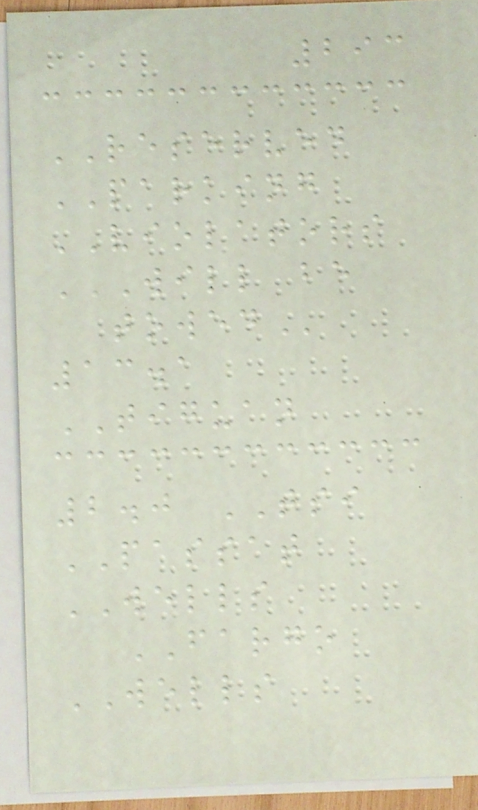293
RESERVED
PARKING
VIOLATORS
WILL BE
TOWED
13.1
TIGUAN
2.0 TSI
PASSAT
WELLS
FARGO
WELLS
